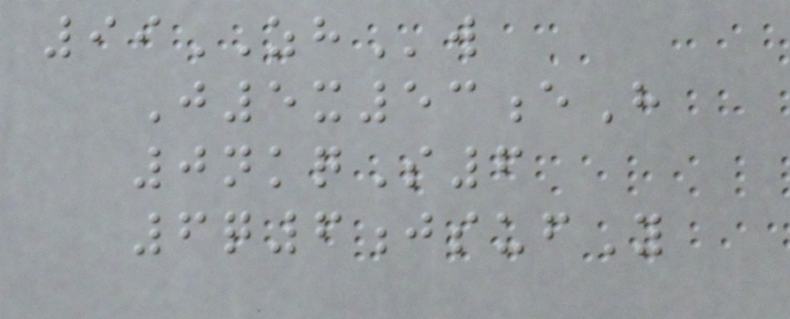99ZHw
J5x53eH
0nkqS6
6q6jsufY
